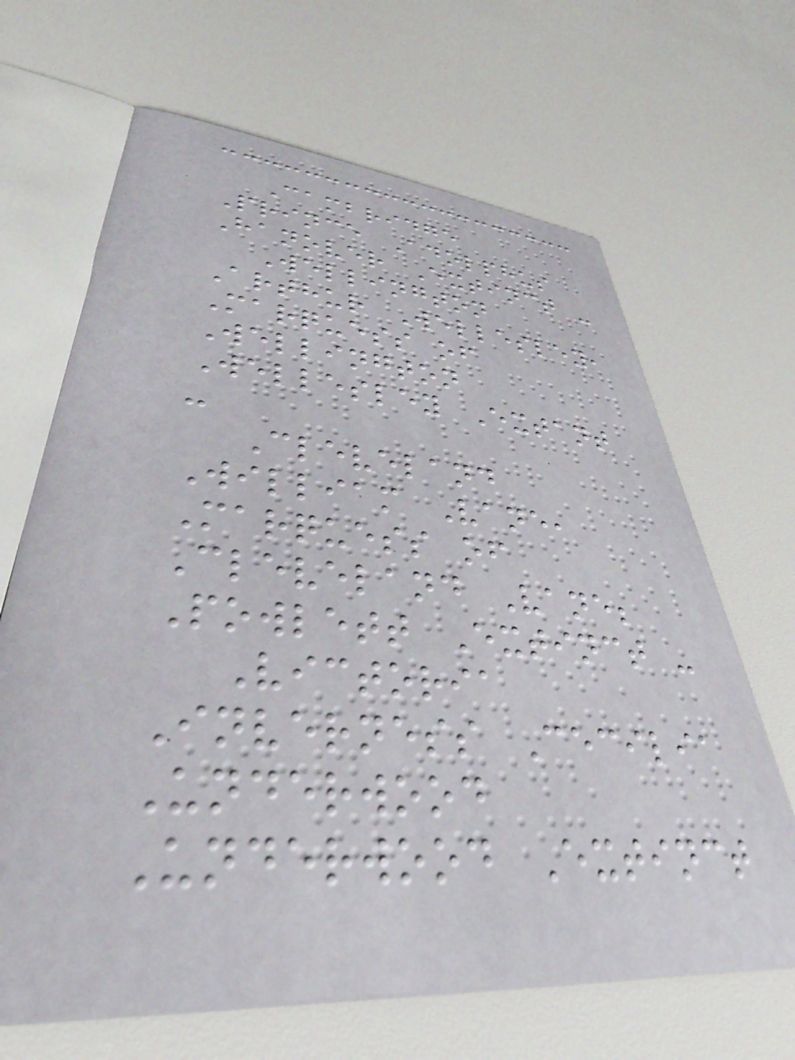Cambridge
Prince Adolphus
Hanover Extinct -
Wellington
Arthur Wellesley,
Marquess of
Wellington
Wellesley Extant
-
Cleveland
William Vane,
Marquess of
Cleveland Vane;
Powlett Extinct -
Victoria
Inverness Cecilia
Underwood
Underwood Extinct
